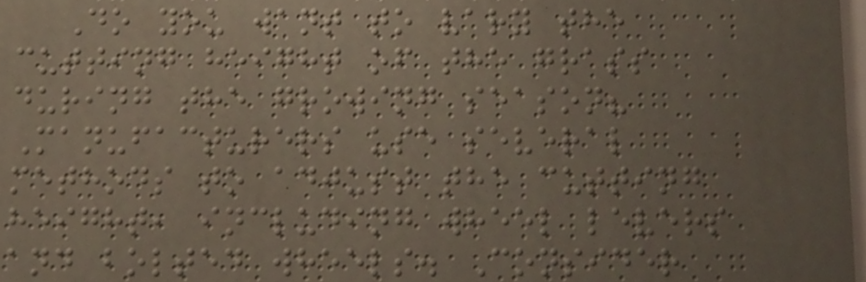Do you want to vary the
cutting height of the grass
during the growing season?
Manufacturers use several
methods to adjust the cutting
height, including wheel levers
and bolted wheels. Consider
